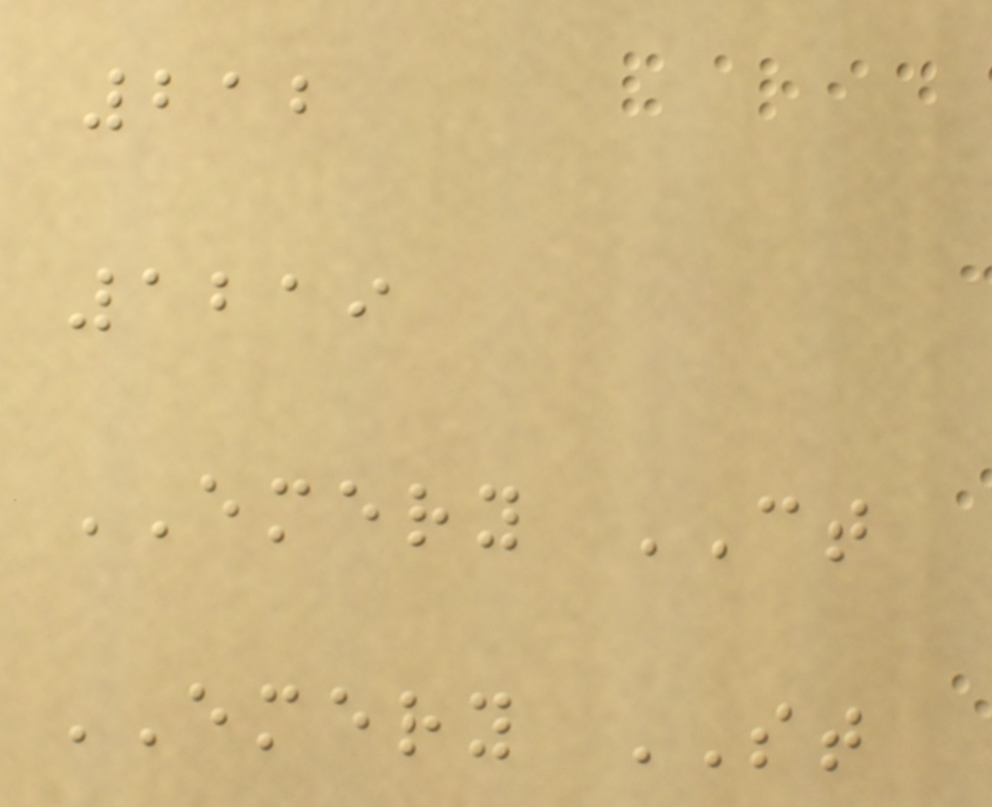212
1219
EMERY CT
EMERY ST
